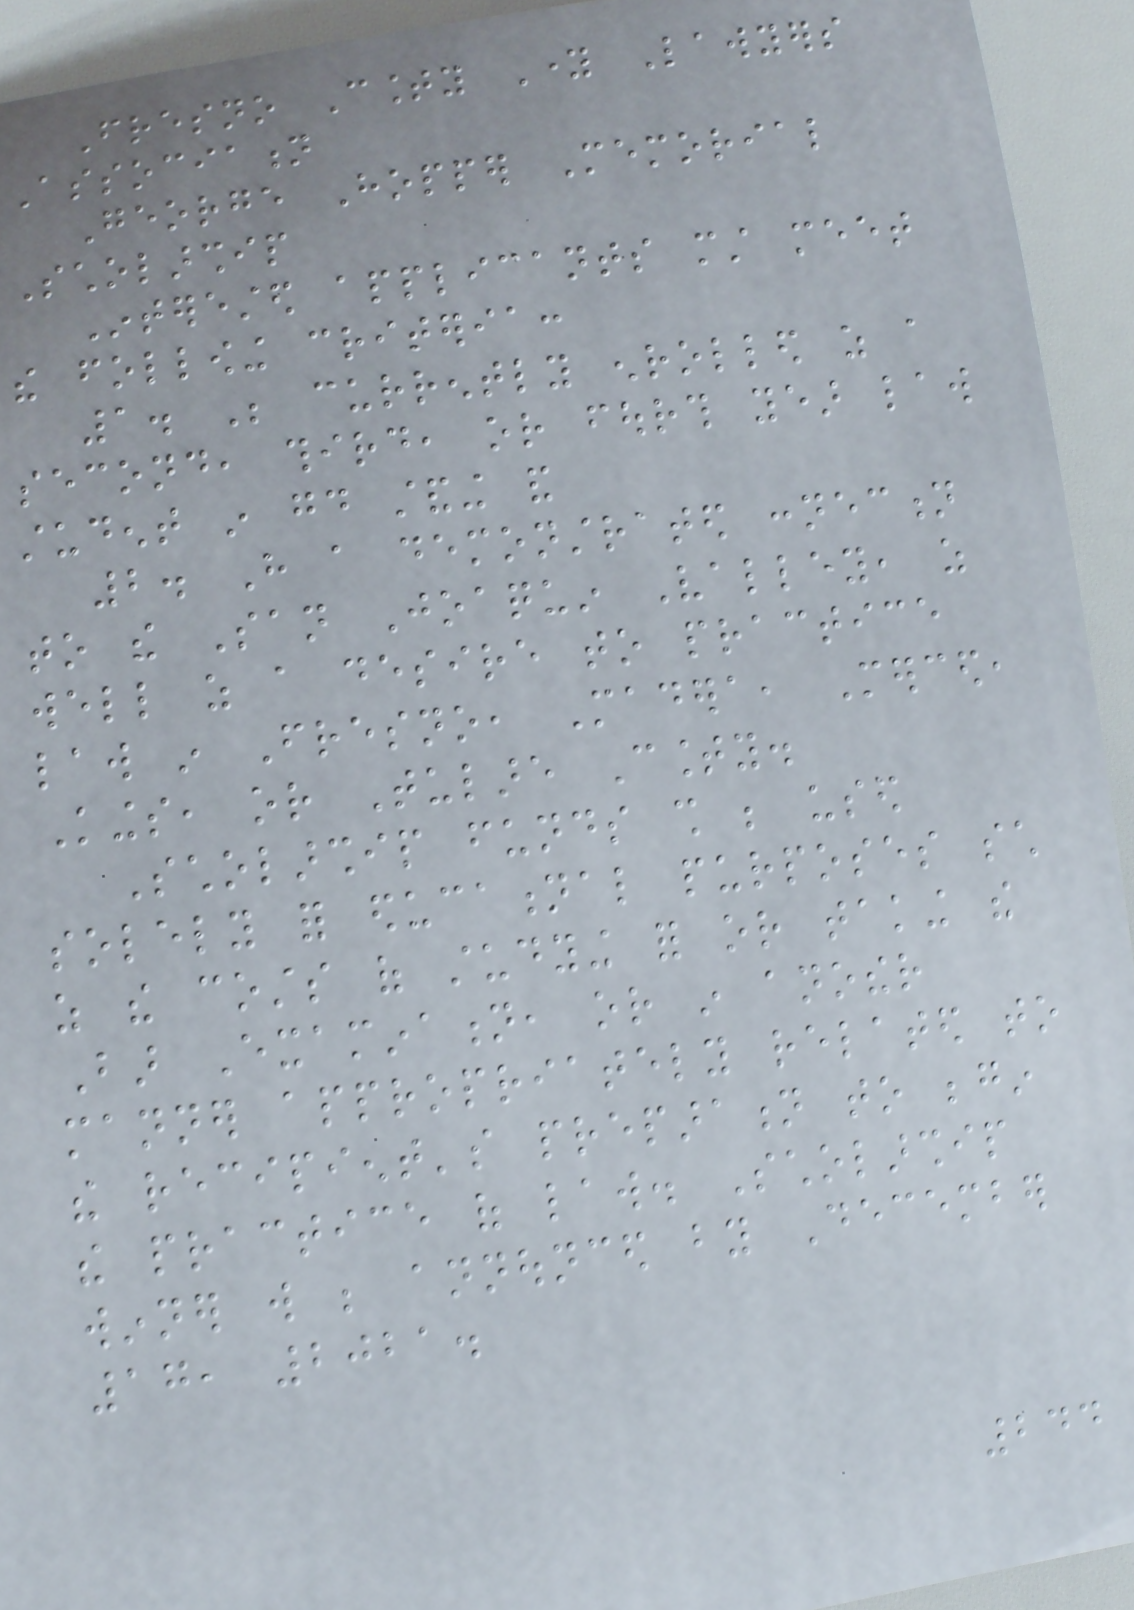Fresno County Young Lawyers
Association
George Hopper Memorial
Scholarship
Interested applicants must meet
the following criteria:
1. Be currently enrolled as a
second, third, or fourth year law
student in good standing and
2. Have a demonstrated connection
to the San Joaquin Valley, as
well as a desire to practice
law in Fresno, Madera, Merced,
Kings, or Tulare County.
Scholarship funds shall be used
solely for educational purposes such
as the costs of studying for or taking the
Bar Examination, or in another
manner appropriately related to
the recipient's preparation to begin
the practice of law. Scholarship
winner will be announced by December
17, 2021.
244
